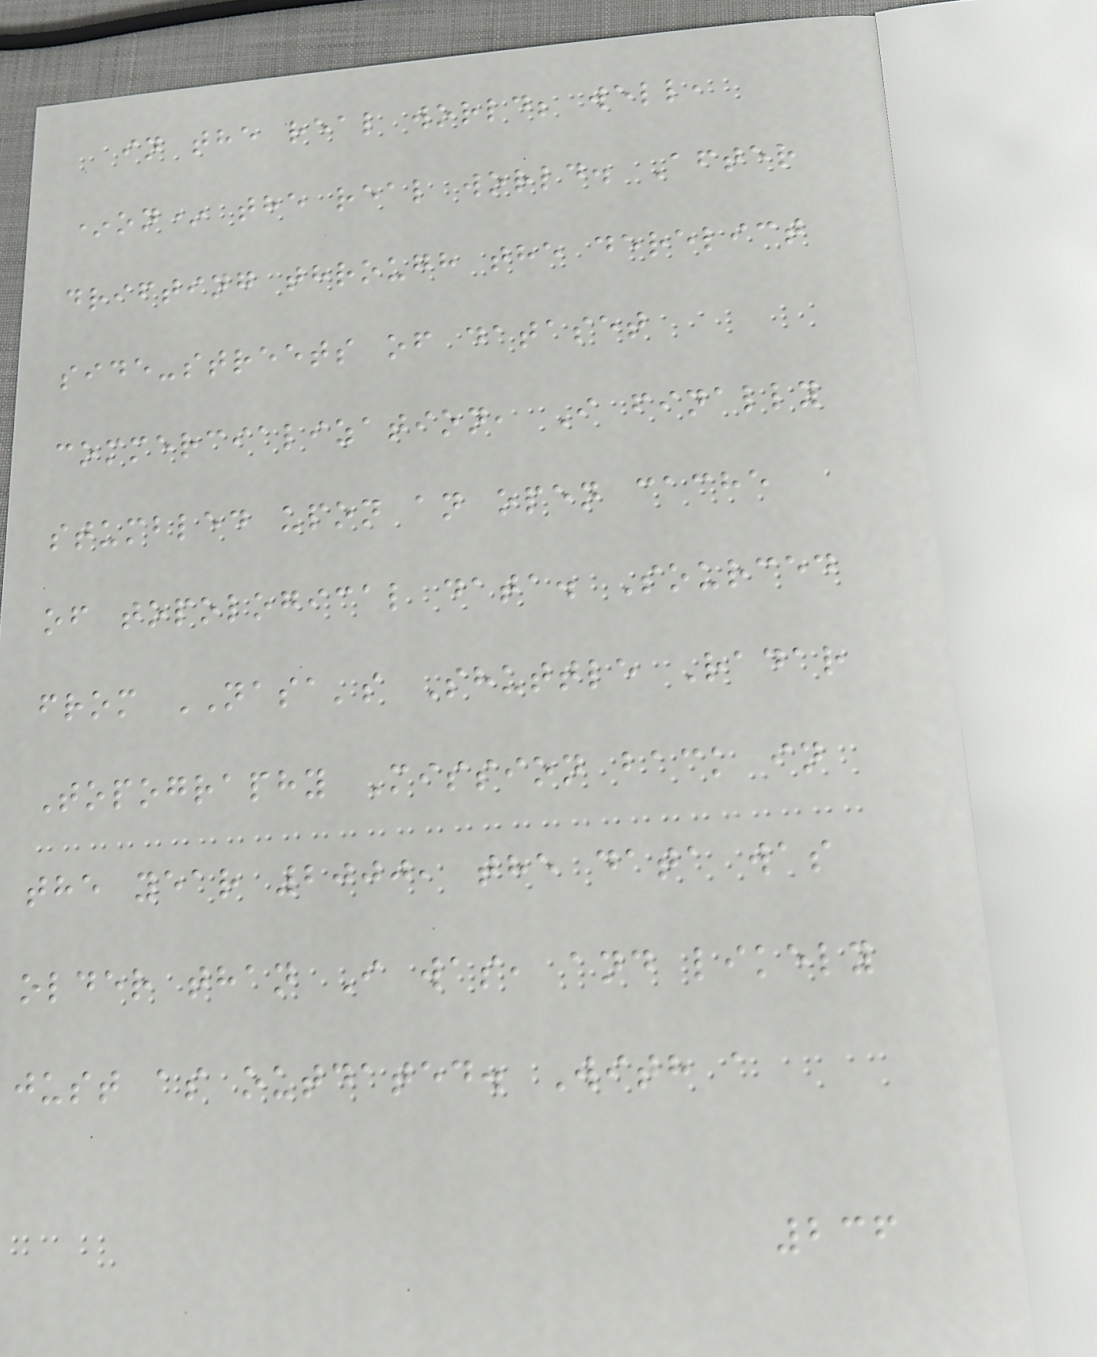in the real world; well,
*on* the real world. After
drifting through the derelict
side-streets of dataset
commercialization, I finally
stumbled upon an open cache
of topological data. Sourced
from NASA's Shuttle Radar
Topography Mission back in
the year 2000, the data was
older than I was, and likely
just as outdated. With a
236
